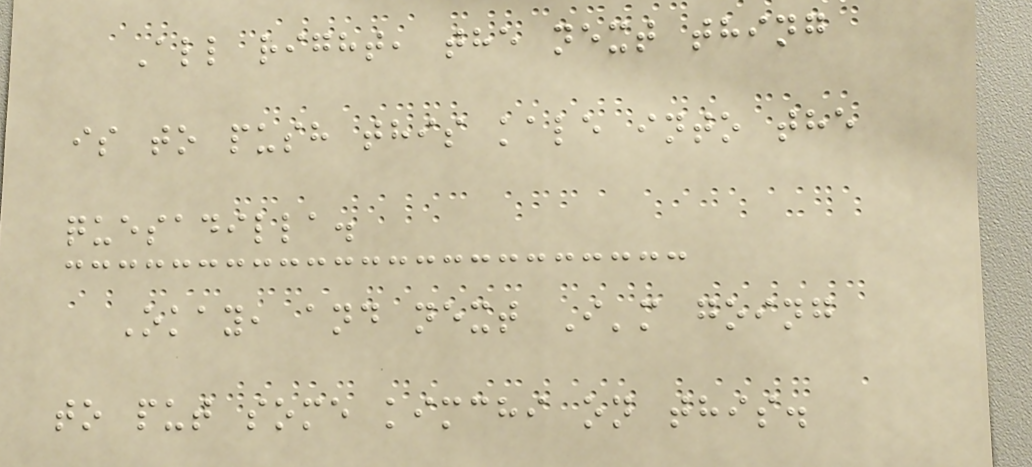All right, the next thing
is to push this kale into the
quesadilla.
Okay, and next I'm going
to put some kimchi on this.
